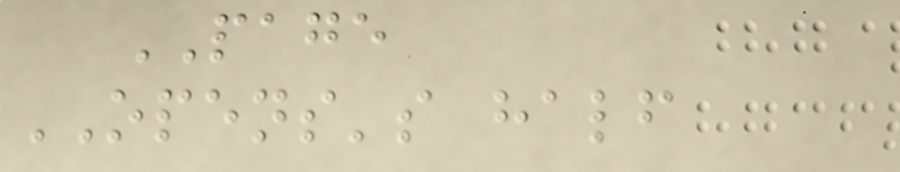PAGE
OPENS's half
